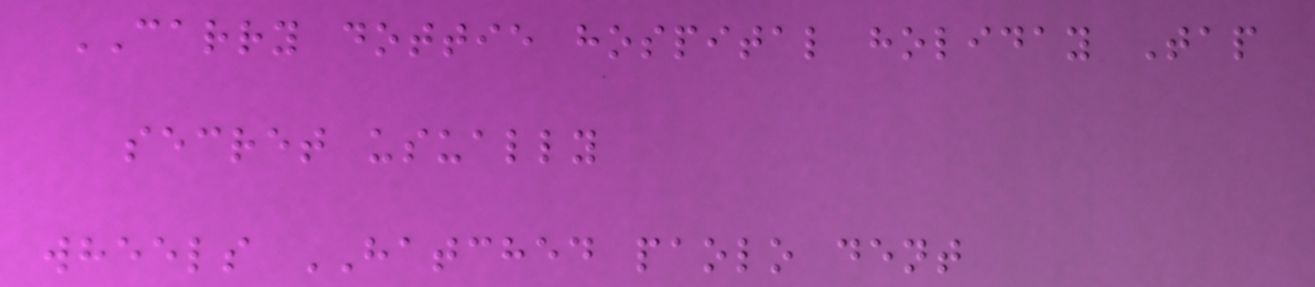CARRY dottie hospital holiday Tap
secret usually
wheels HATCHED paolo dent
